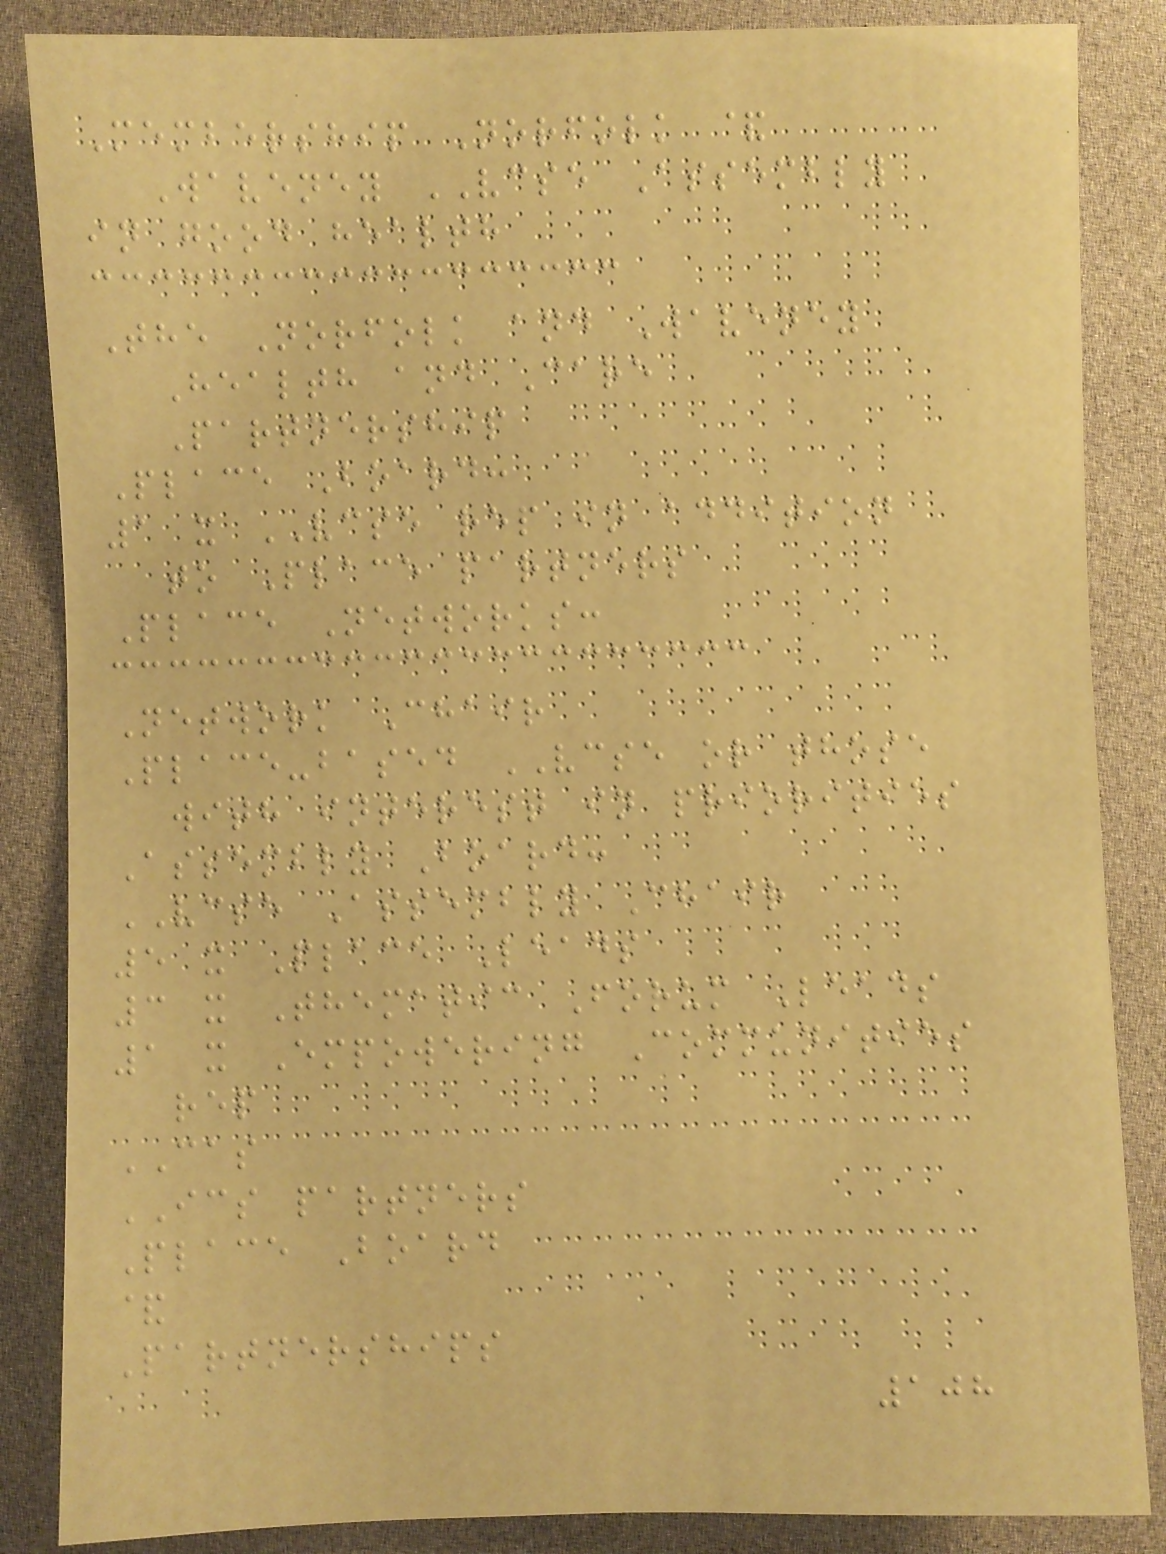Membership Norfolk &
Waveney VCSE Assembly
in good health
The Norfolk and Waveney
Health and Care
Partnership
Place Board:
1 x VCSE rep in addition
to Place partners
Place Networks:
Network Chair
Place-based VCSE or those
with interest in priorities
Assembly Board:
VCSE Assembly Chair
5 x Place Leads
3 x Thematic Forum Leads
1 x Empowering Communities
rep
CAS
ICS partners
Place Board
&
Partnerships
108
